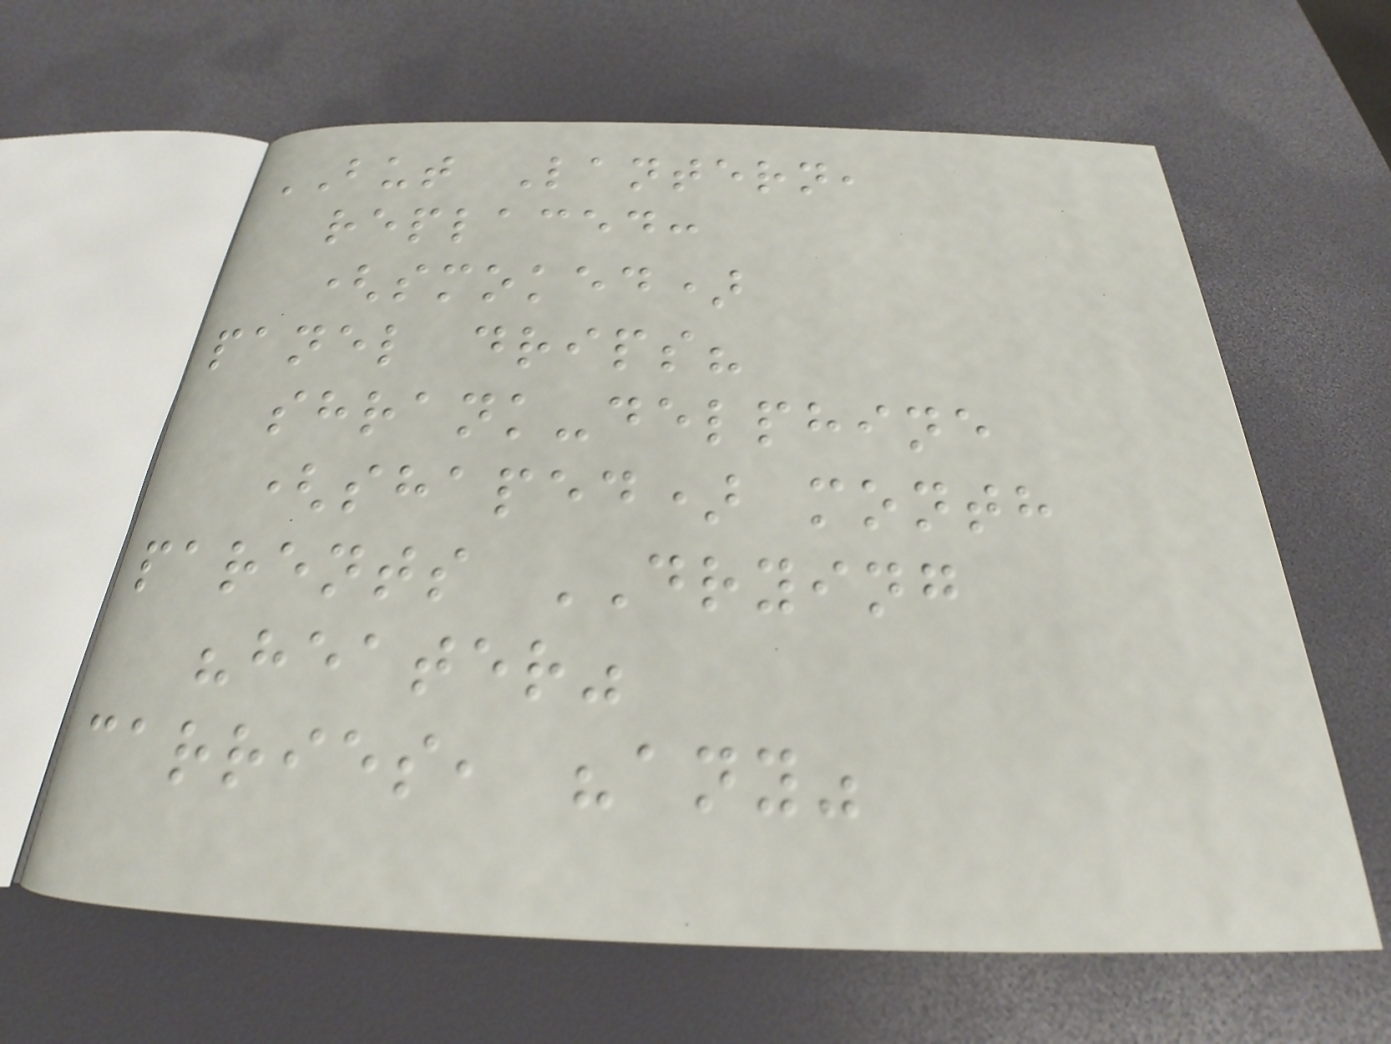BUT Lantern,
replaced:
(smoked)
panel drips?
shrank-delphine
(shaped) month
parents DRYING
"heater"
carries, "any"
